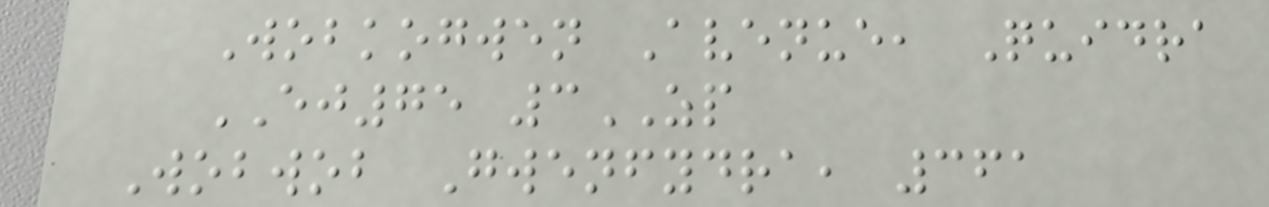Wobkogwen Avenue, Quidra
EJ75 3ZP
Wobwob Gwenfydra, 361
